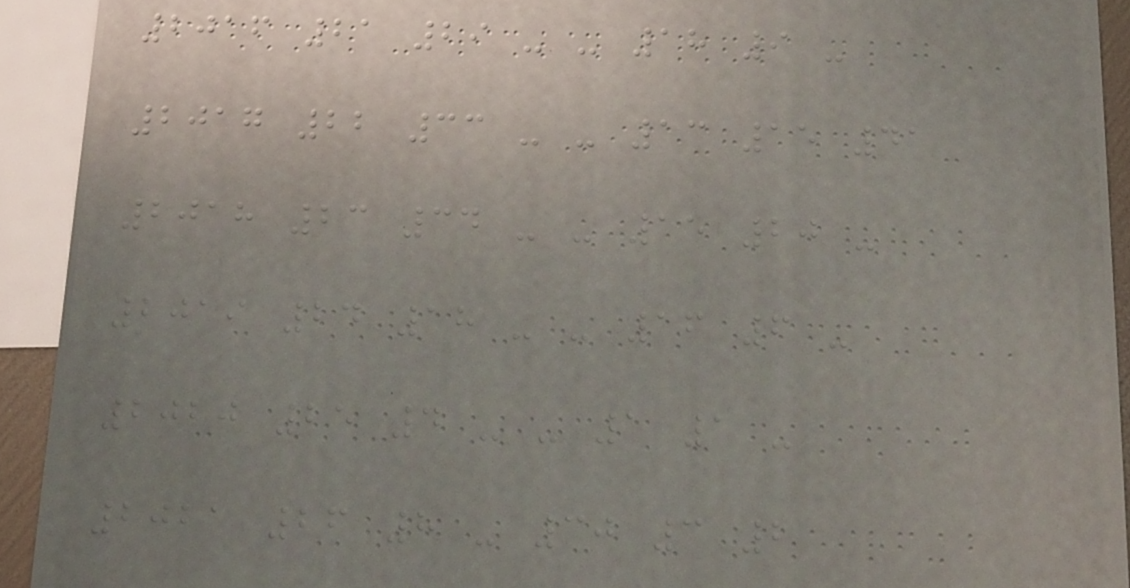2016 21 29 - - 18 9 -
2017 22 33 - - 13 15 41
2018 23 34 - - 15 20 -
2019 24 18 - - 16 6 -
2020 25 4 - - 1 1 -
2021 26 8 - 30 3 2
